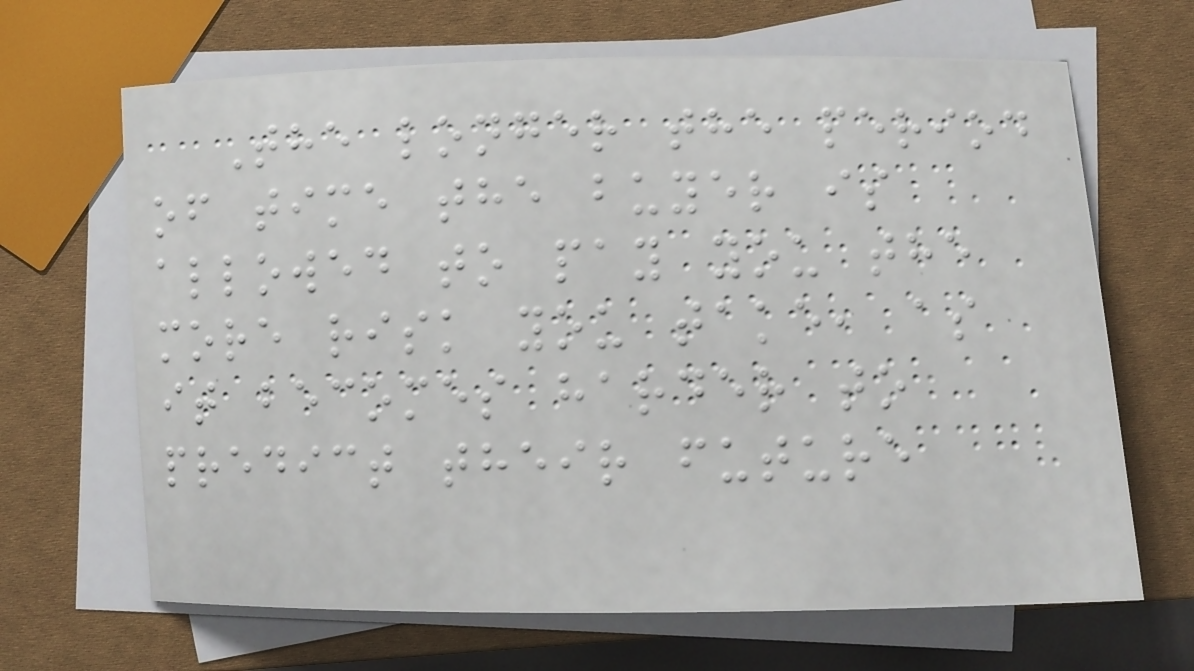The longer the period
of time the buyer is
allowed to pay you the
more risk you take, as
it becomes harder to
predict their future
